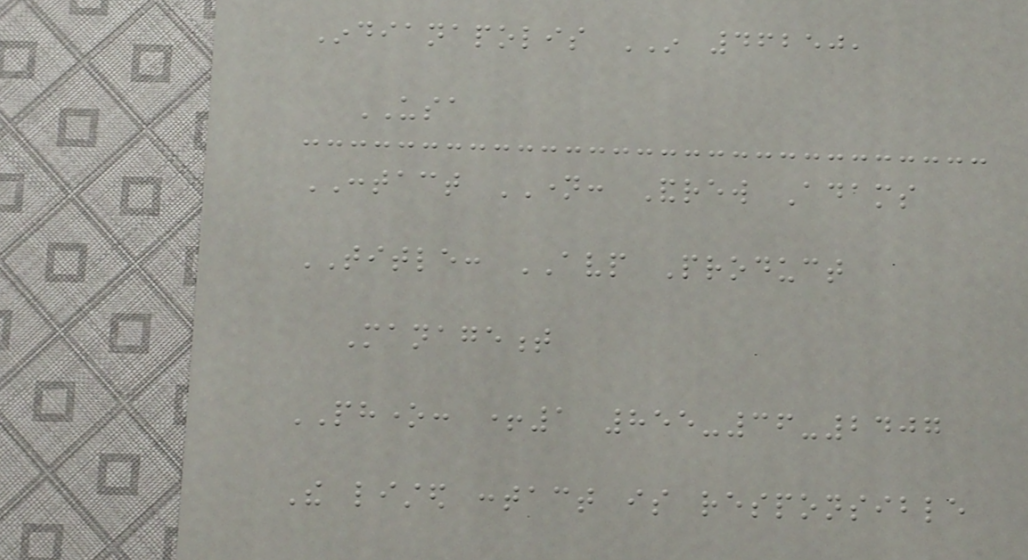Indianapolis IN 46250,
USA
CONTACT NAME: Andrew Adams
TITLE: AVP Product
Management
PHONE: +1 855-36-2407
The listed contact is responsible
